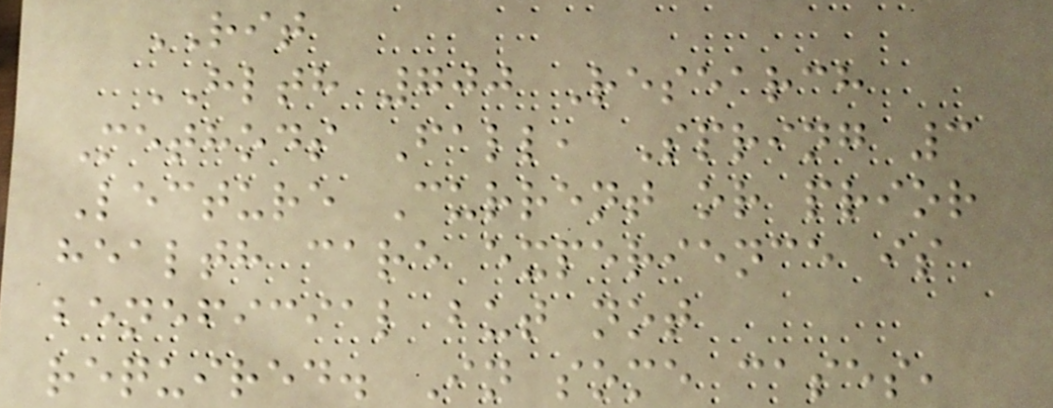RIT
HLTH 700 Research
Methods Fall, Spring 3
Lecture Current or prior
health care experience is
beneficial but not
required. In some cases,
